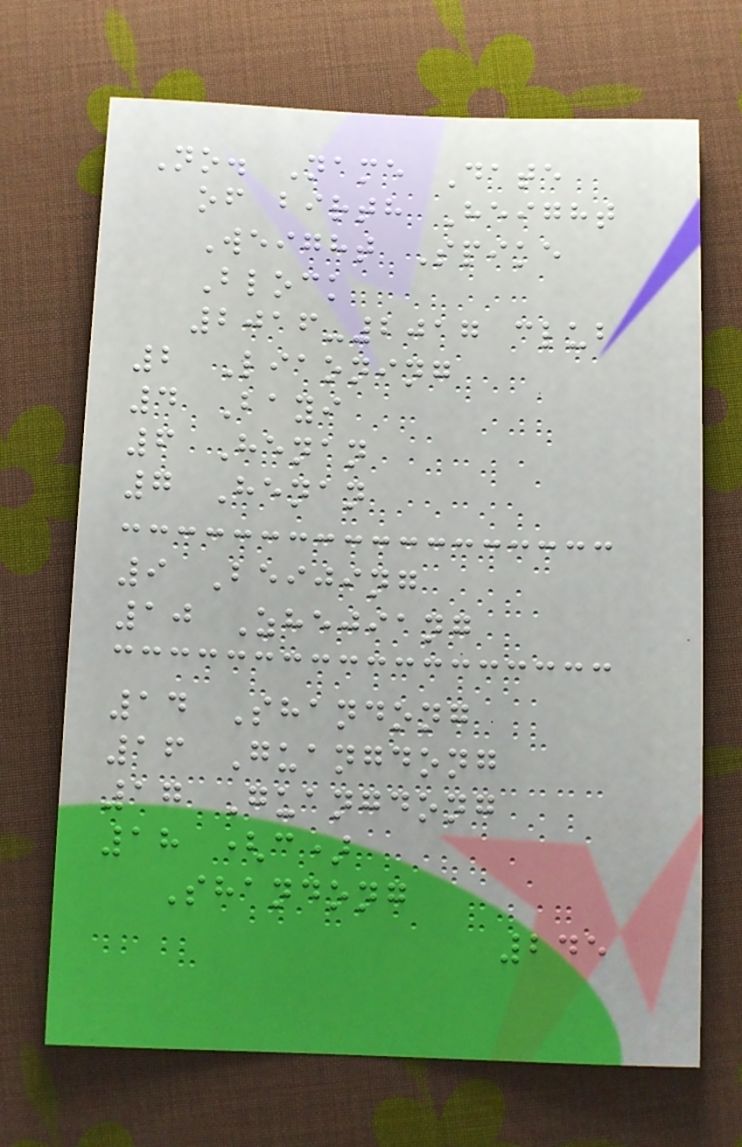No. Name Date
of birth Height
Weight Spike
Block
2016-2017 club
2 Liaoning
4 Bayi
6 Henan
7 Henan
9 Beijing
10 Zhejiang
14 Shandong
16 Guangdong
17 Guangdong
18 (c)
Shandong
245
